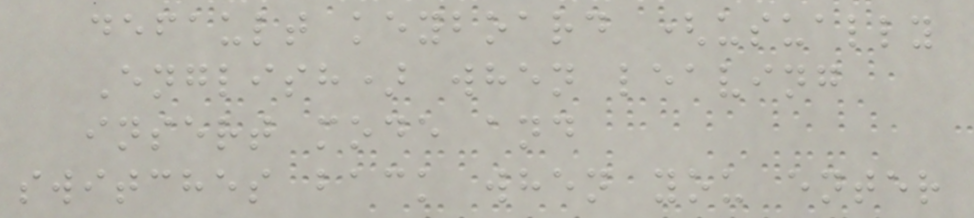default keyboard (usually
English) when leaving
insert mode and
switches back when you enter
